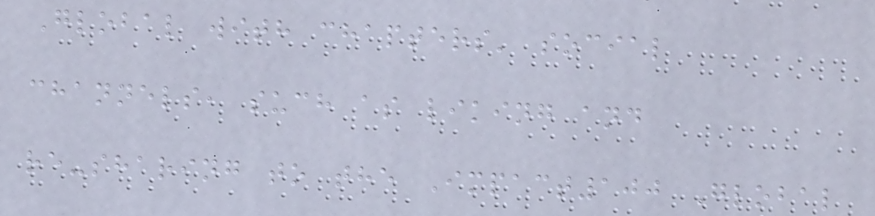Global with chapters' social
channels, such as liking and
re-sharing to the Impact100 Global
